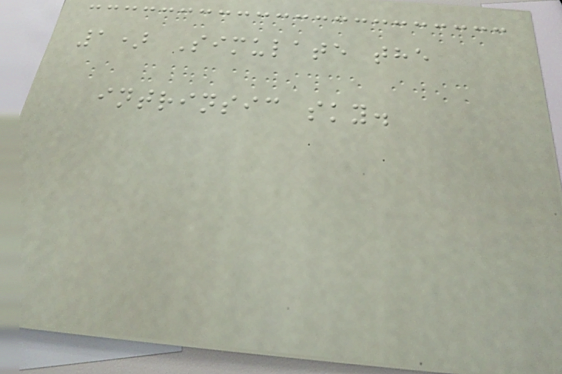1) Simulate the
intrinsic sky.
